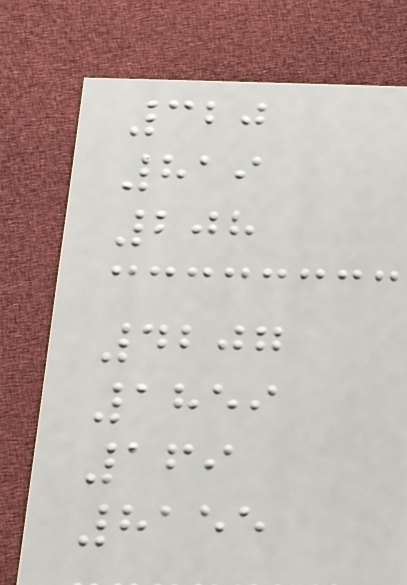320
819
208
4207
1859
169
8155
